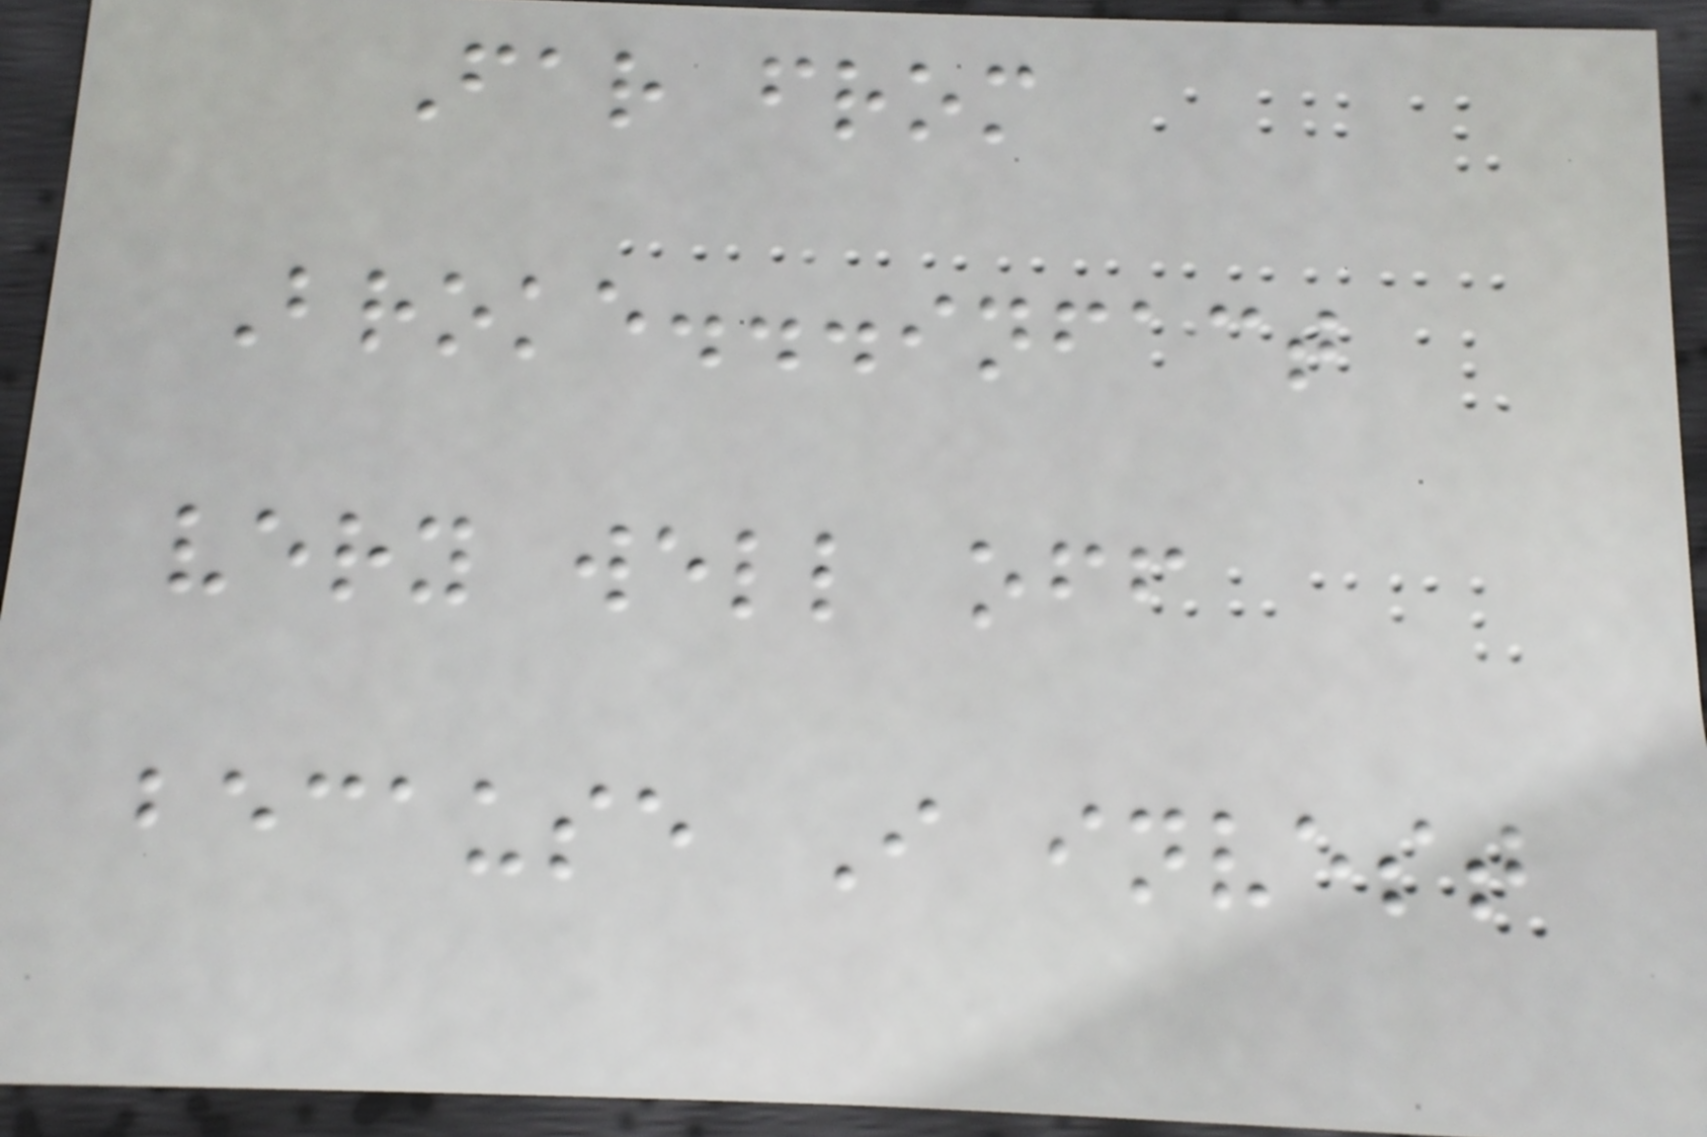Far from
Broke...infact
very well off
because I invest
